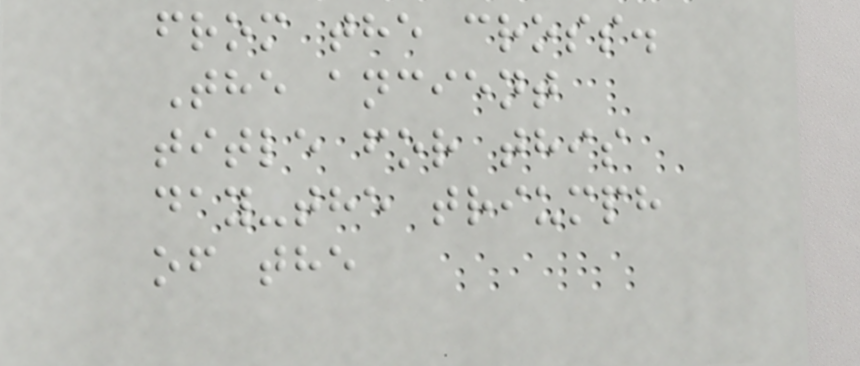from the cross.
The ancient
title for this
day-the triumph
of the
